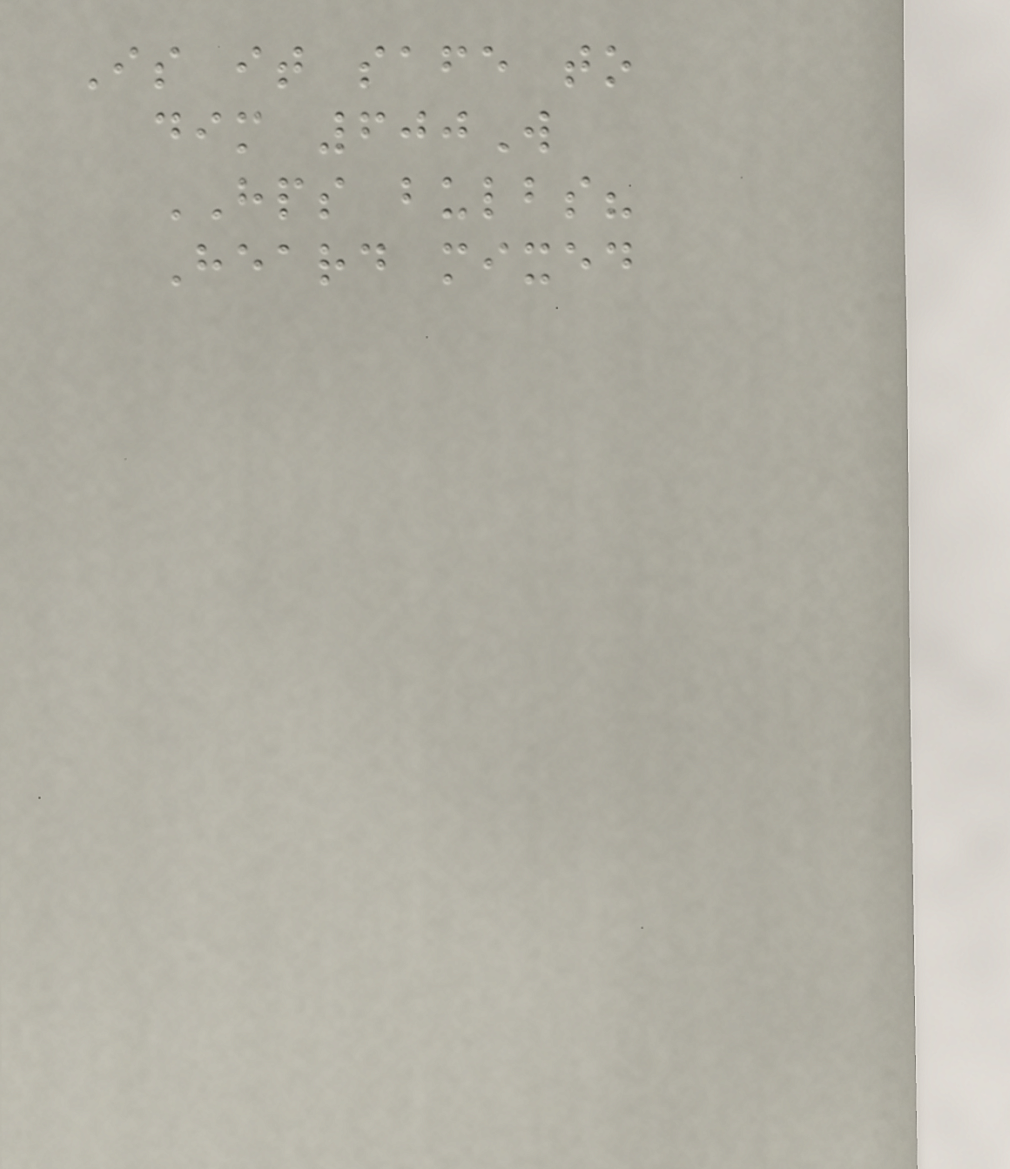Is it safe to
dim 600W
HPS bulbs?
Heard mixed
